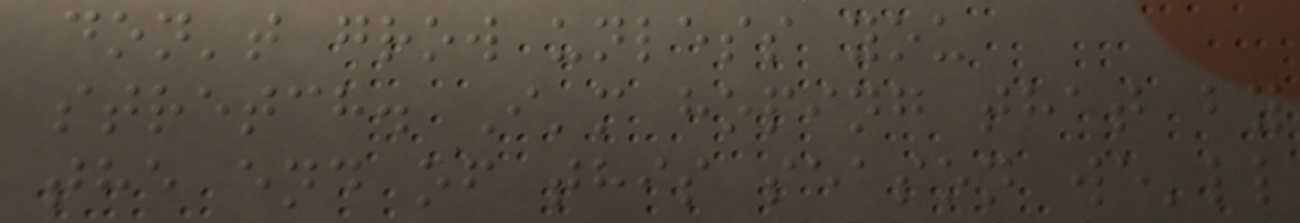don't grow unless you
stretch. I'm hoping that by
the end of this season we'll
